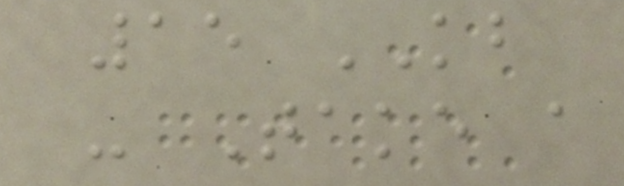15 KB
- Take a
